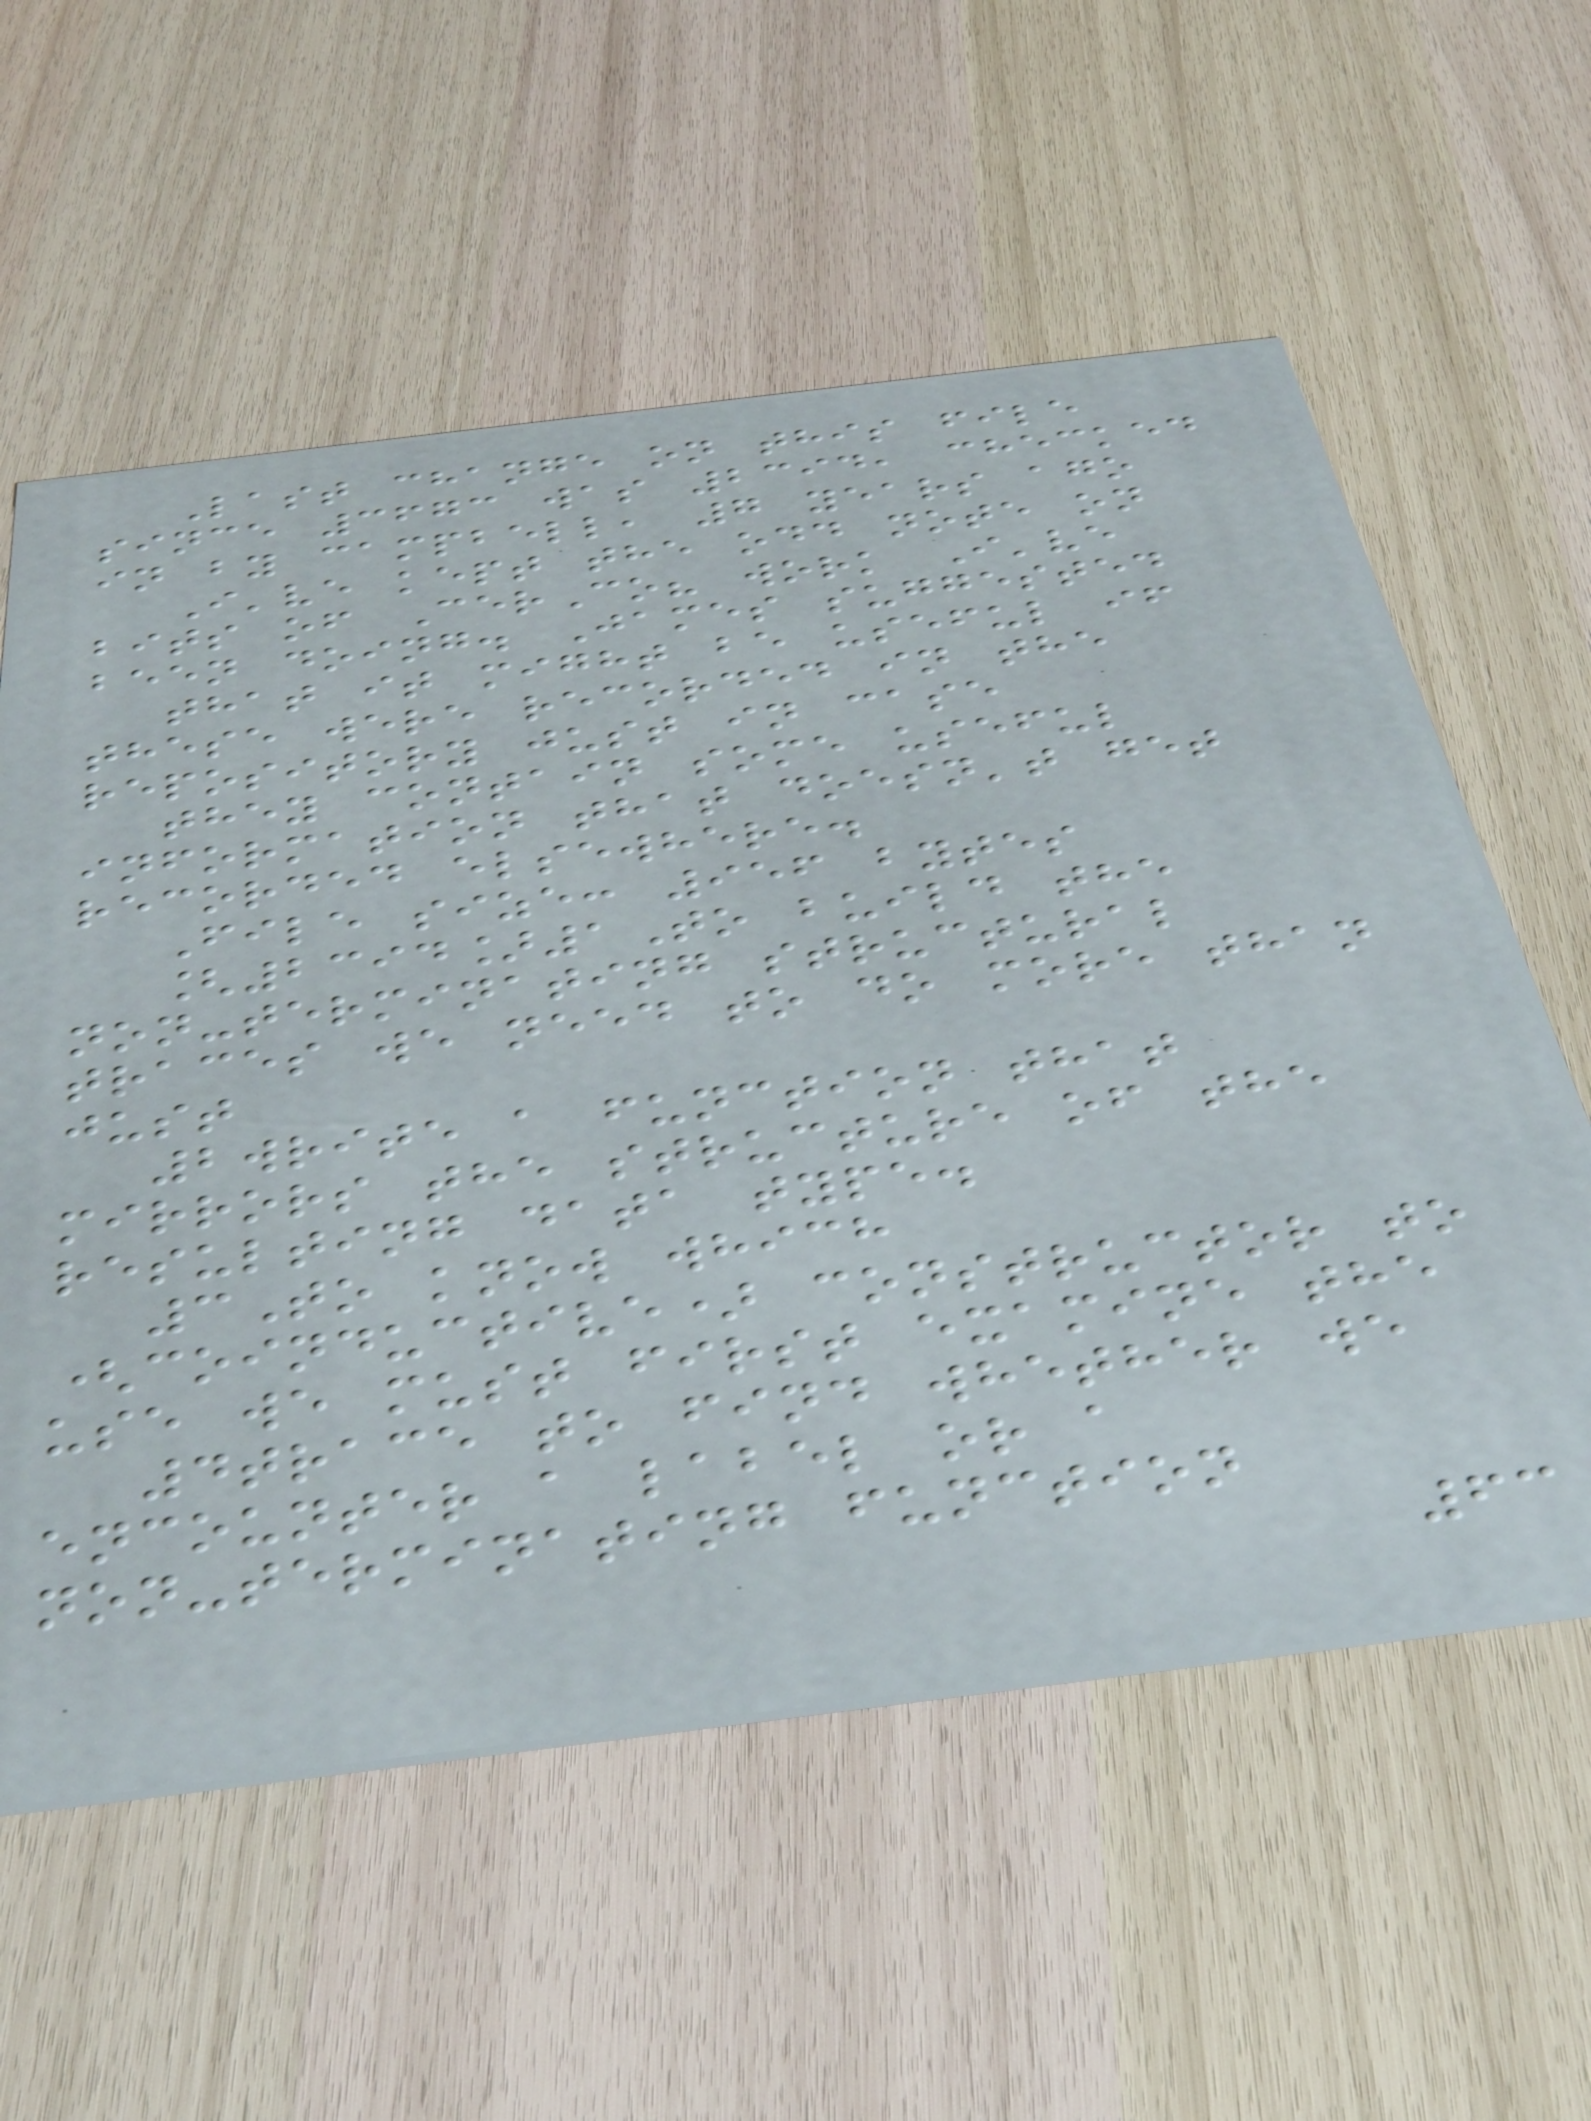Last change on this file
since 3673 was 2394, checked
in by campbell, 7 years ago
I've kept the odd note on
bits of CerCo? work I've
been doing. James suggested
that it might be useful if
these were recorded in the
repository just in case
they contain some useful
information that doesn't get
recorded elsewhere.
File size: 956 bytes
[2394]1To build the
non-terminating structural
traces we need to do more than
just
2write a function that
mirrors the structure of the
resulting data type.
3To know which
(coinductive) constructor to
use we must first examine the
4trace to find whether we
encounter a label or a
non-terminating function
63
